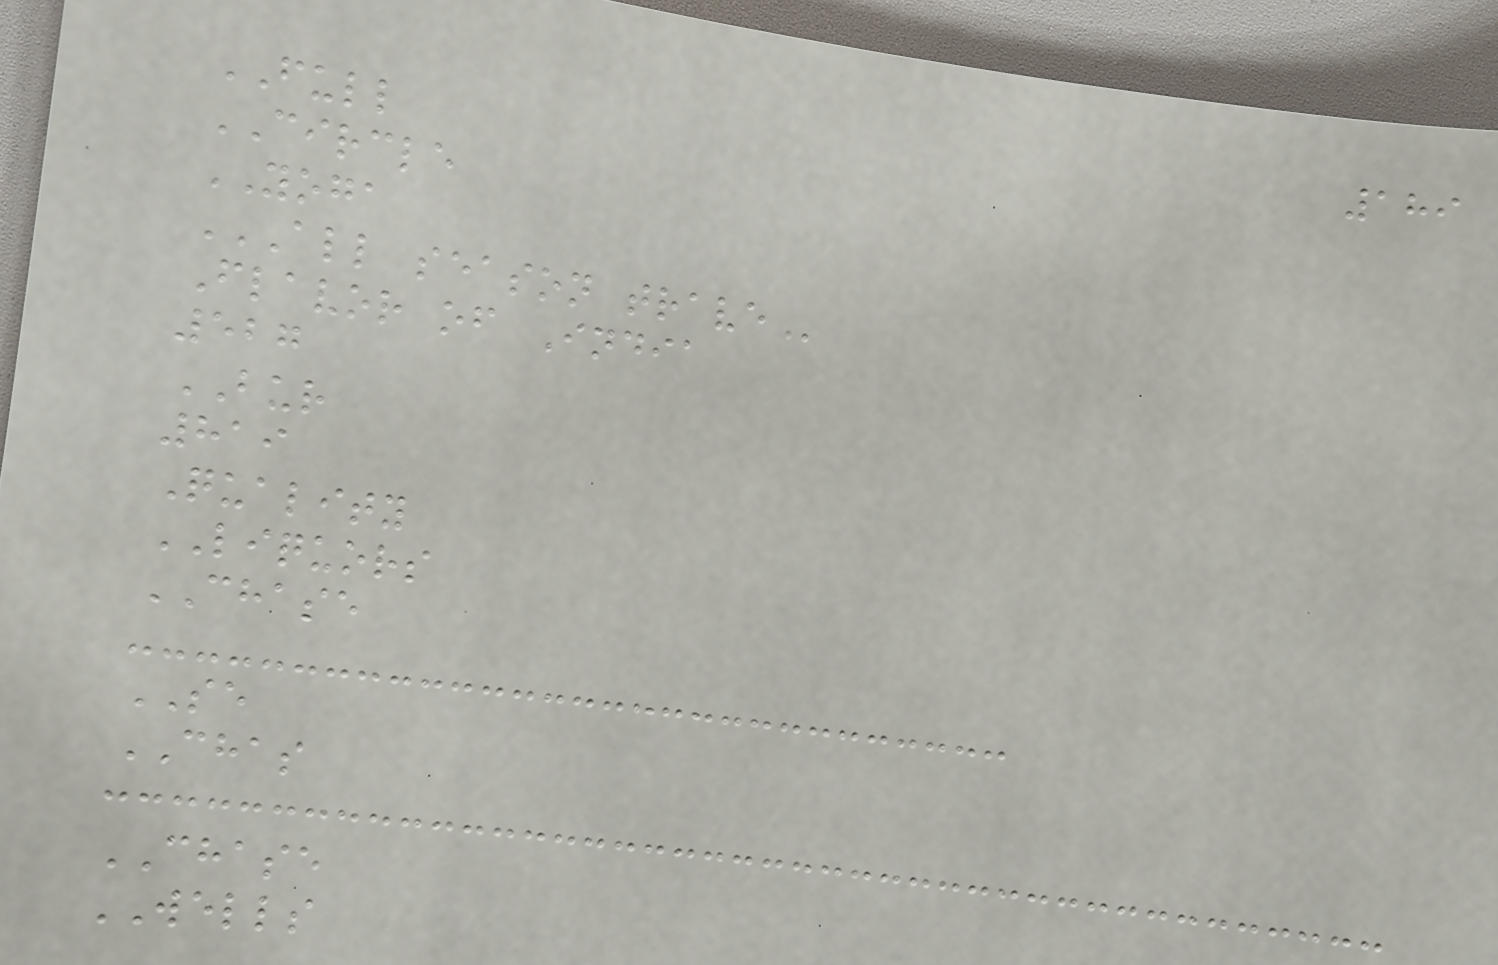189
FULL
CIRCLE
YOGA
ALL SEASON TRAVE
Flavor of India
527
BUR
819
Quality
LIQUORS
CHASE
SE
CHAS
CHASE
WELLS
